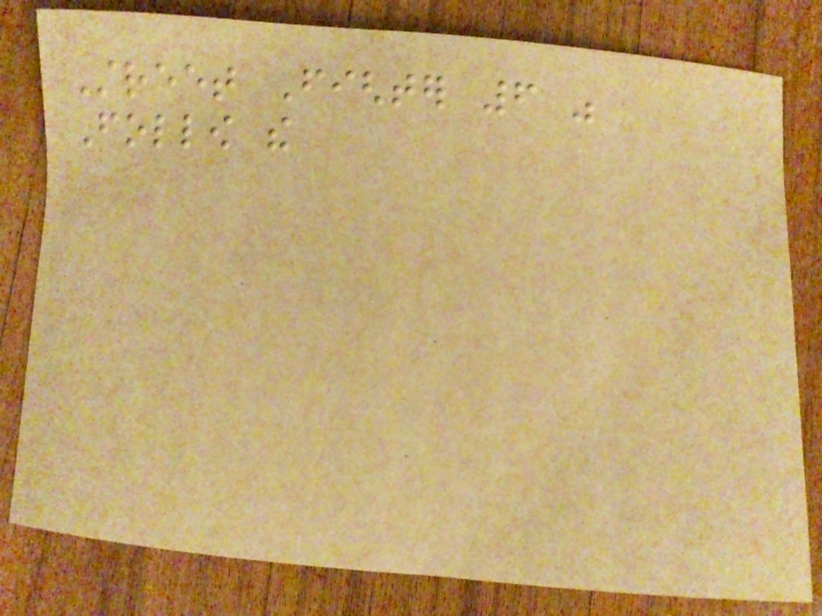Street Fighter 6 was
Follow the
